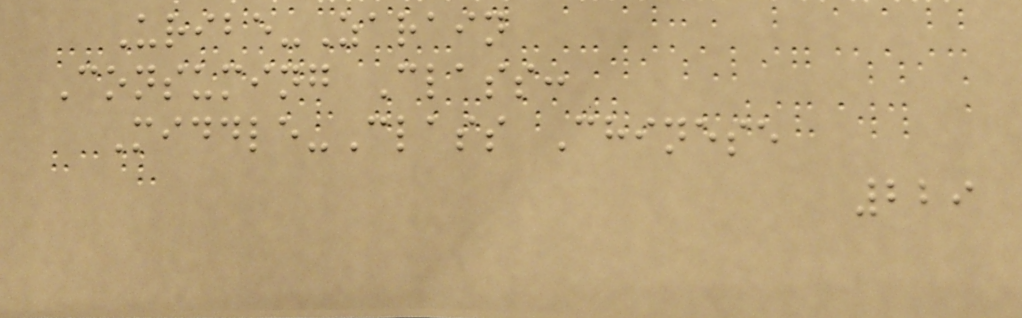Uribe-Zarain
Consuming Class:
Middle-Class Chinese
229
